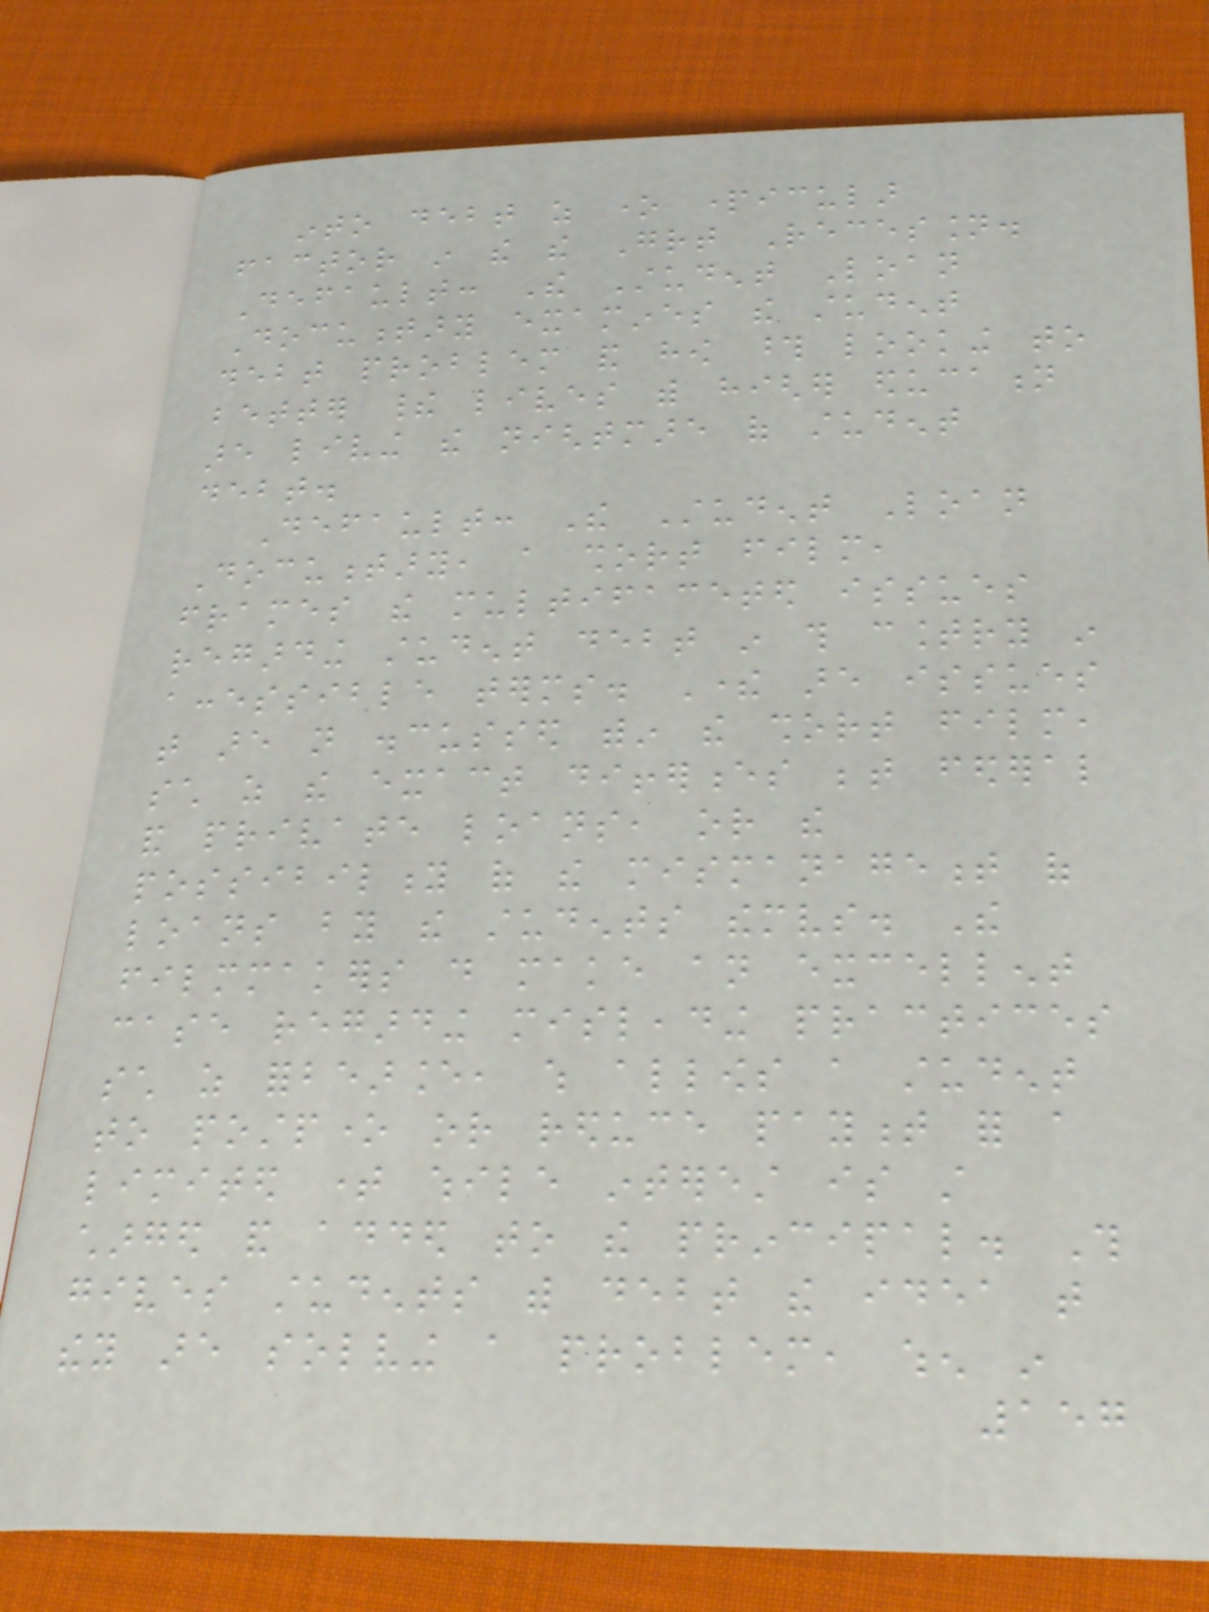into debt as one particular
factor in the the Great Recession.
Default: The Student Loan
Documentary examines the student
debt problem and how those looking to
better their lives with higher education
are living the nightmare of student
debt.
Default: The Student Loan
Documentary, a short film,
frames the multifaceted issues
regarding student debt in this country in
accessible terms. There are issues
that are not discussed within the short film,
such as the exact differences between federal
and private loans, or the
possibility of the mismanagement of
loans by the students themselves. The
filmmakers do make an excellent
case regarding misleading practices
such as forbearance, which allows a student
to postpone or reduce payment for a
limited time while interest is still
charged and added to the principal. This
gives students with debt the idea that
they are solving a problem, when in
157
